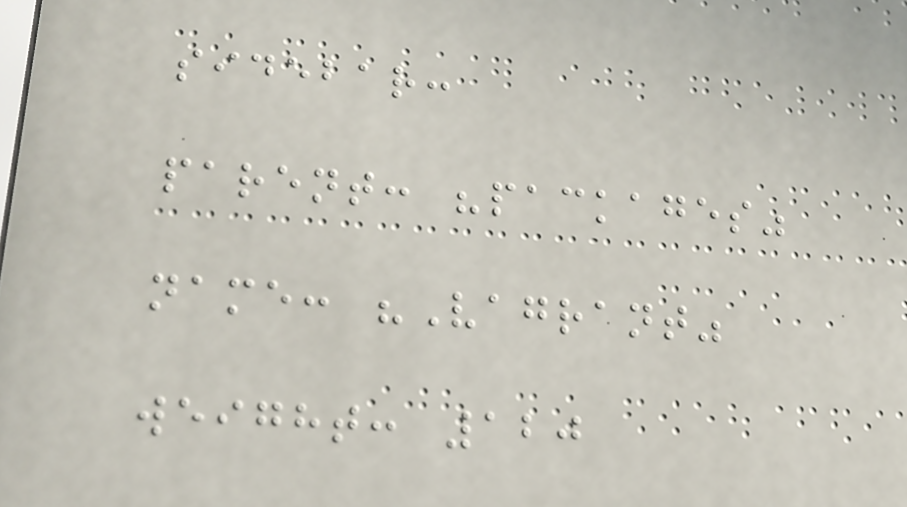sidebar:
parent: "packages"
name: "Vagrant"
weight: 120
